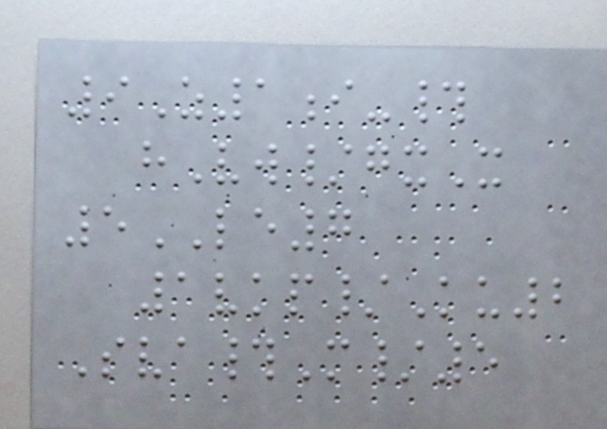9Z1i-#
hVw/gxX
5LE7
1vkp/Ku2
Sva#M/5
